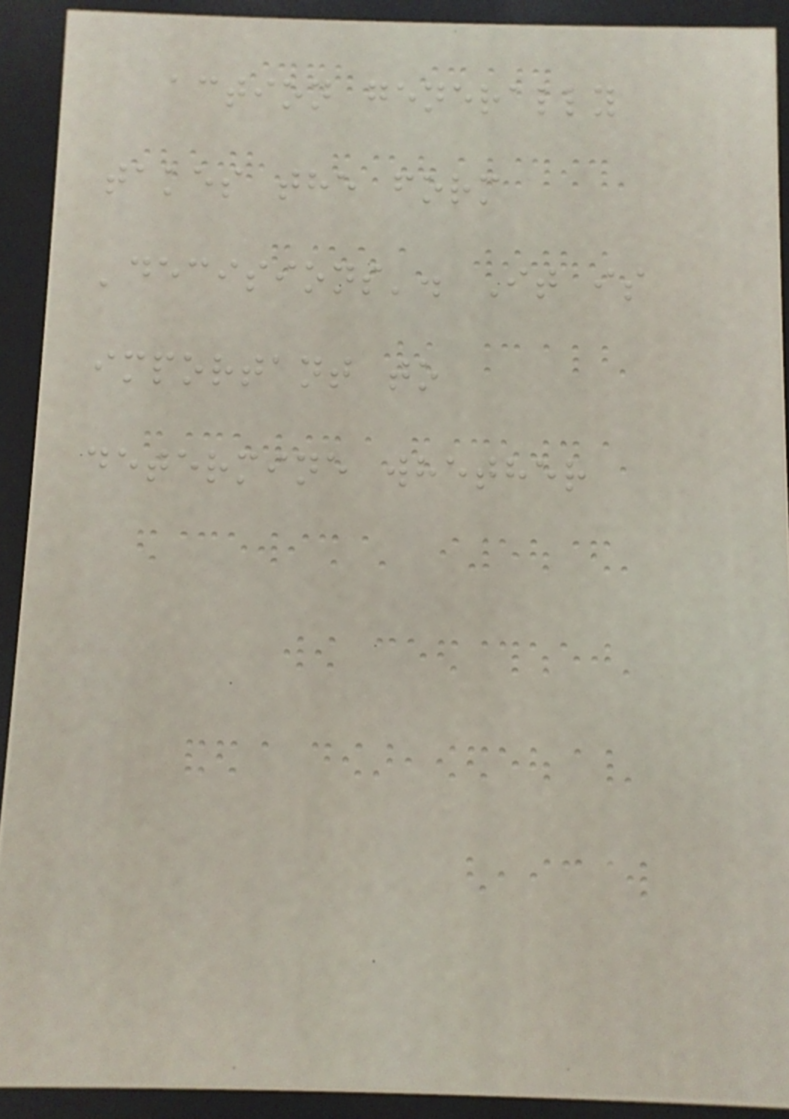action generally
takes the form
'decisions'. It is
important to
determine whether
